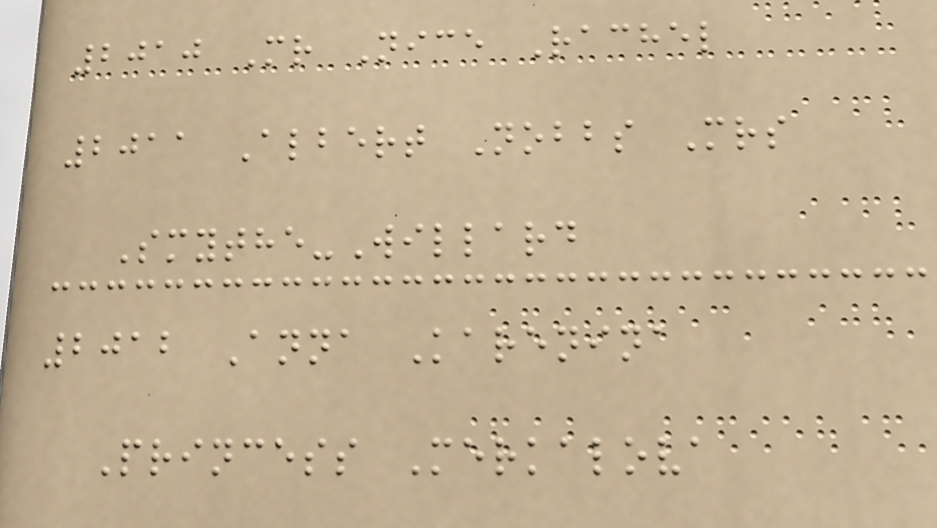2010 Mr Nice Rachel
2011 Albert Nobbs Mrs
Smythe-Willard
2012 Anna Karenina
Princess Merkalova
